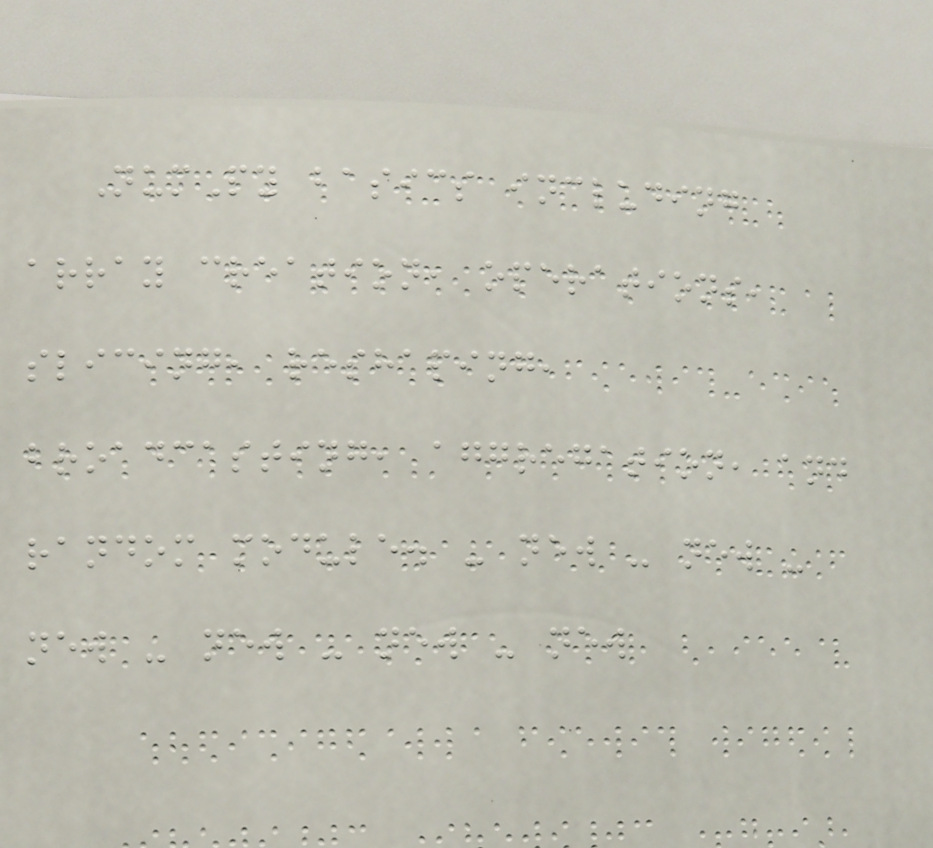NumPy basics including
array creation, operations,
slicing, reshaping,
broadcasting, aggregation, and
random module. - new - new -
new - new - new - new
